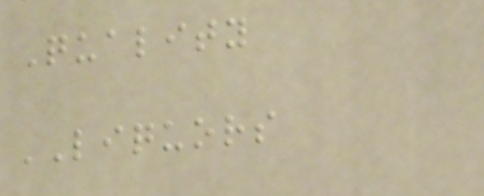Quality
LIQUORS
